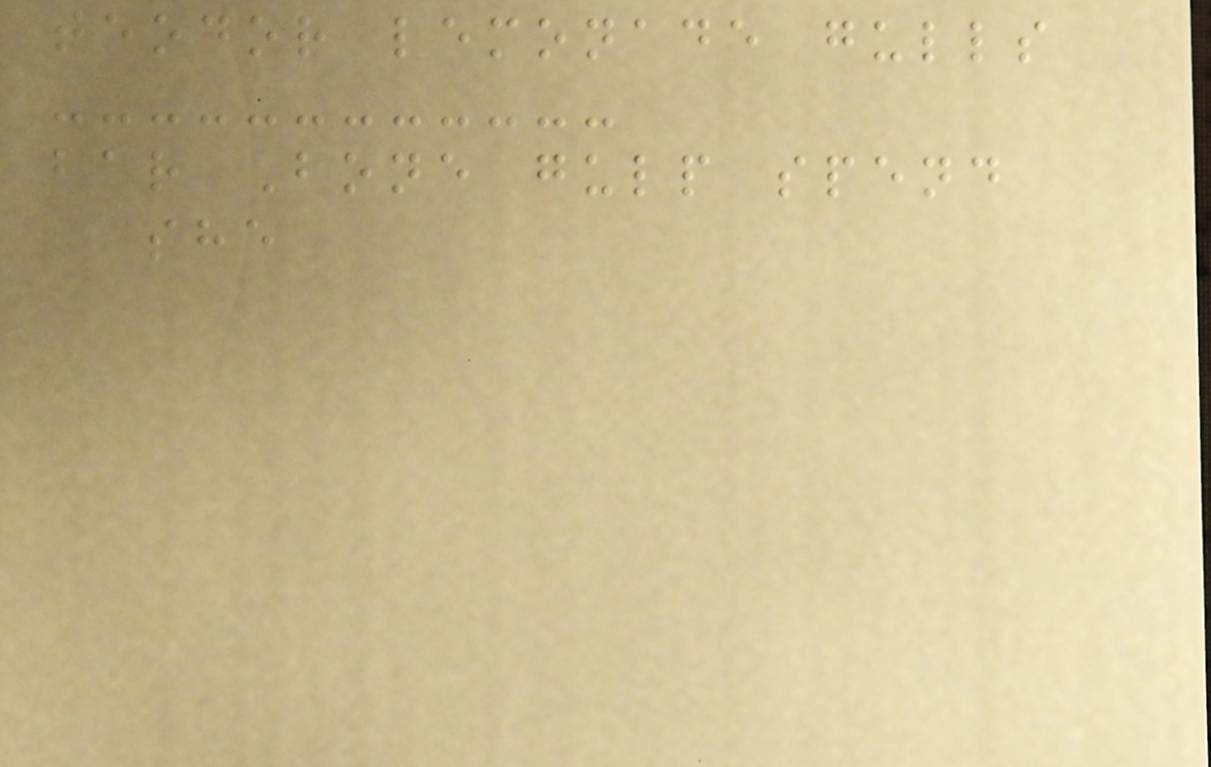teodor lemonade gulls
bar Bone gulp spend
she
